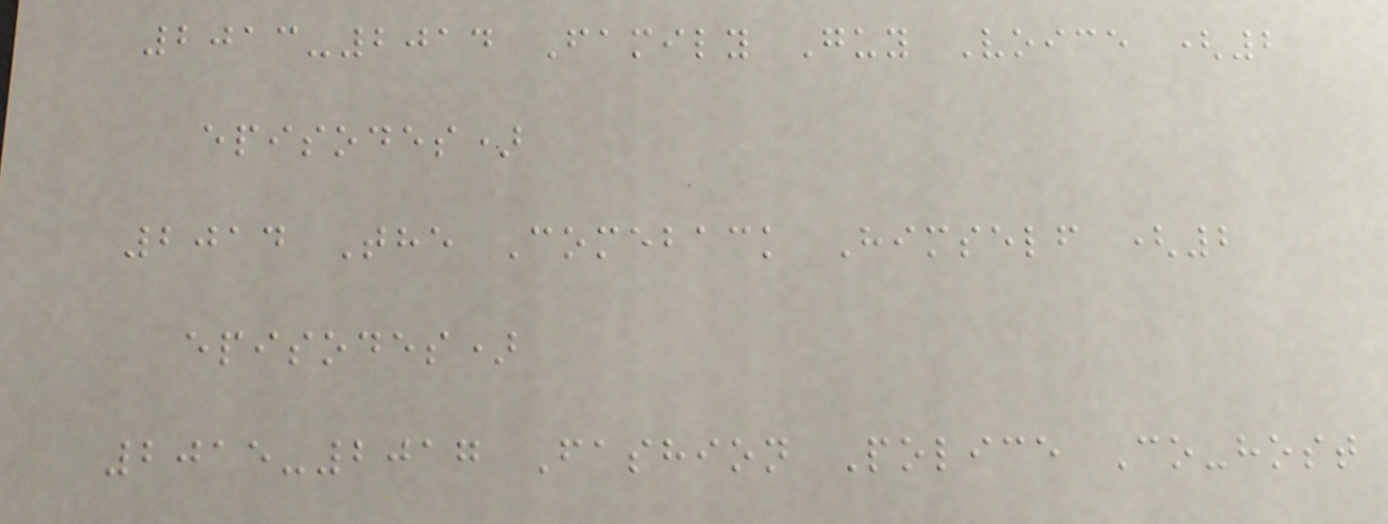2013-2014 Family Guy Voice (2
episodes)
2014 The Comeback Himself (2
episodes)
2015-2017 Fashion Police Co-host
